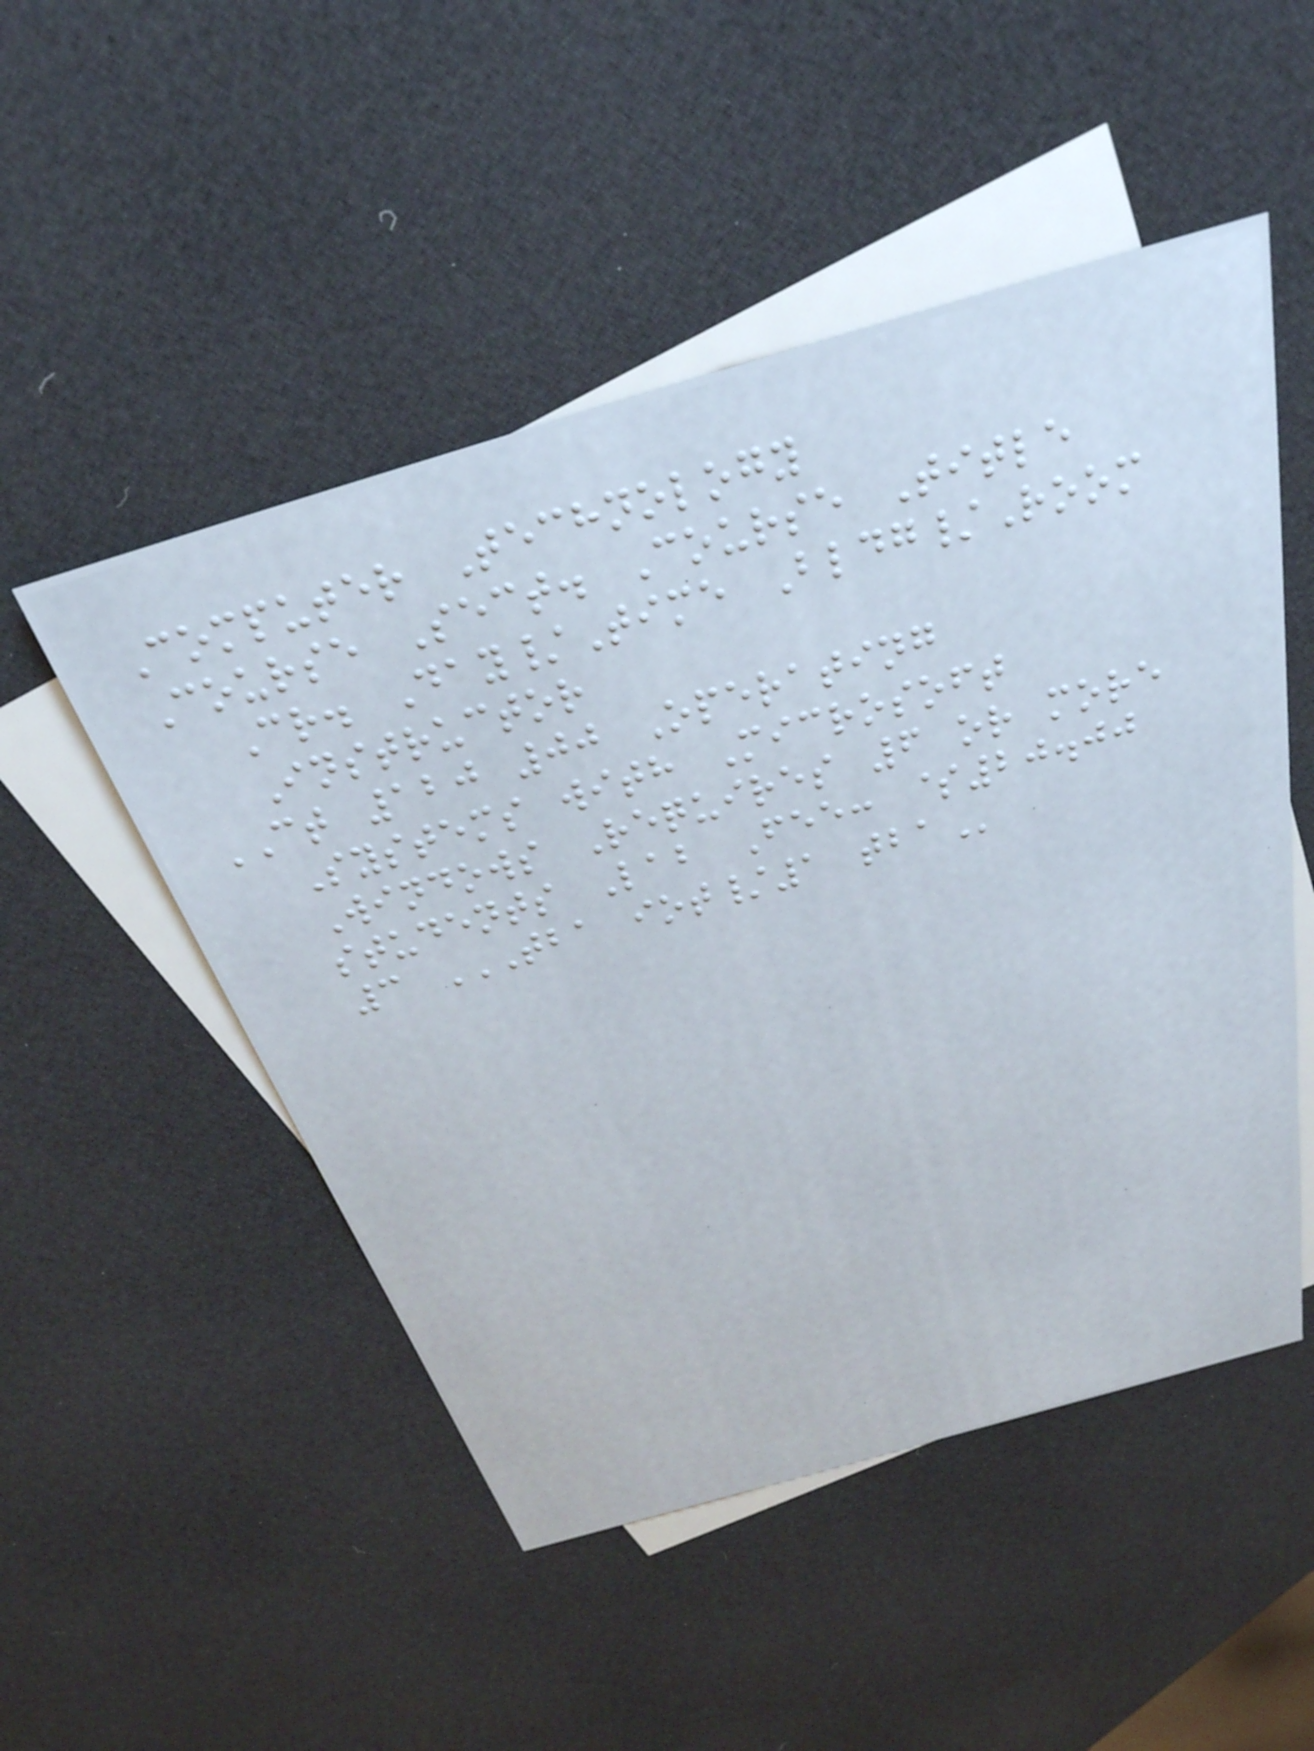Computer Technology
Course Sect. Course Title
Cr. Day/Time Bldg/Room
Instructor
CT 120 00 Operating
Systems with Microsoft
Windows Requires 6 or more
students Lab Fee: $20.00
3 TBA IOT/1 TBA
